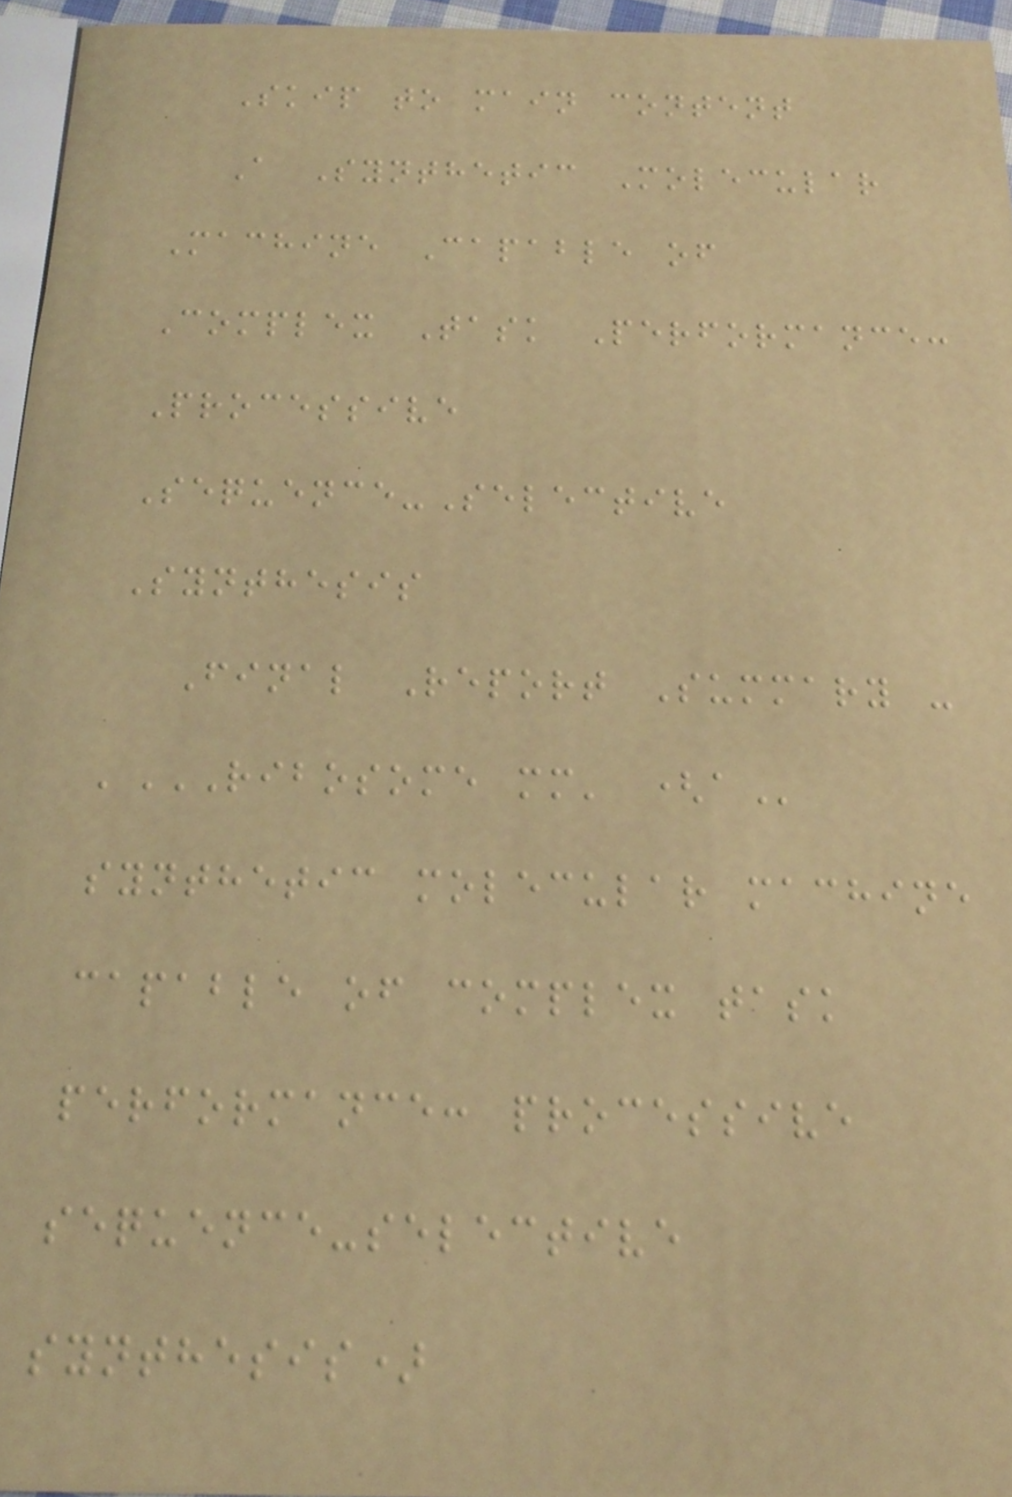Skip to main content
A Synthetic Molecular
Machine Capable of
Complex Task Performance:
Processive
Sequence-Selective
Synthesis
Final Report Summary -
'RIBOSOME MM' (A
synthetic molecular machine
capable of complex task
performance: processive
sequence-selective
synthesis)
